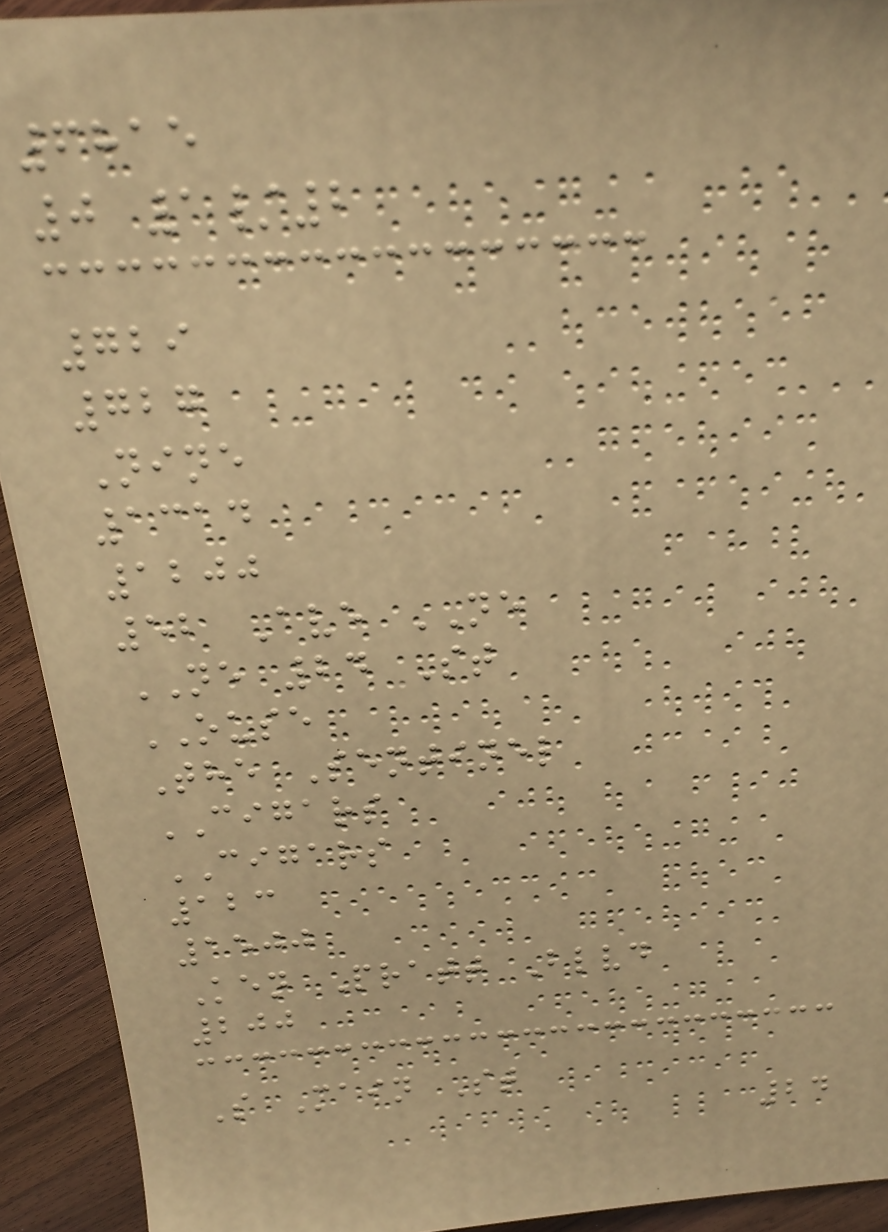6815
0 1/2
729
727
Nine
1314
1200
52 Ave NE
NE 24 St
OUSE
The Sentinel
CIGARS
CIGARS
123
1500
Ken Pratt Blvd
200
S Main St
24
